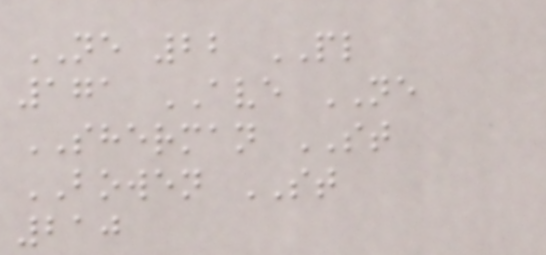NE 22 PL
171 AVE NE
SHERMAN ST
BOWEN ST
210
